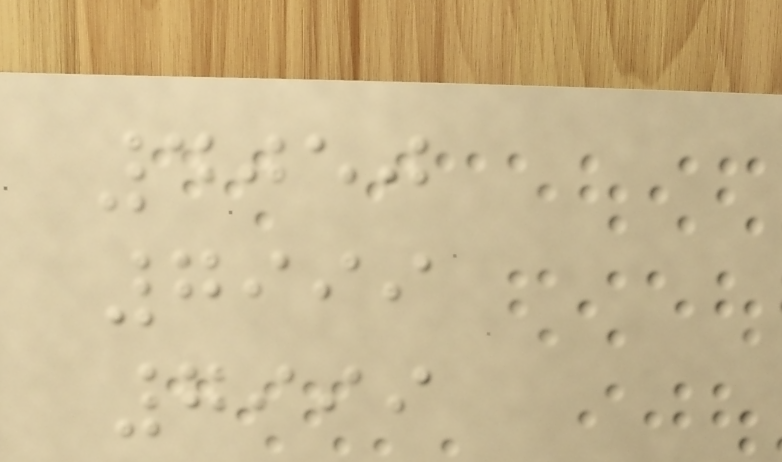4050
7999
7999
